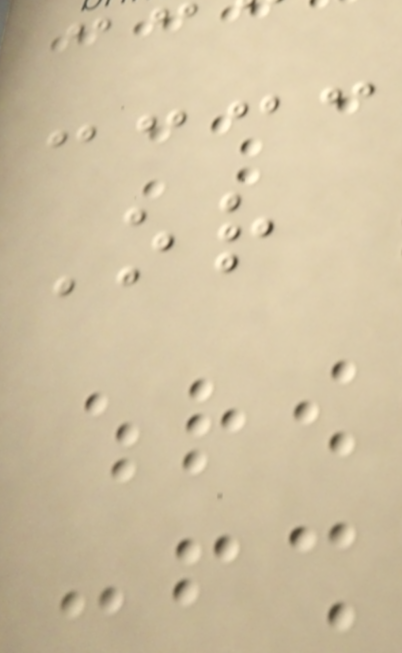Or
